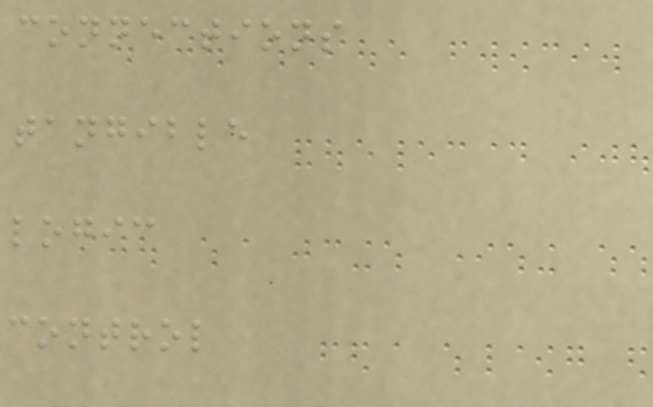connections
tangible
logic
control
